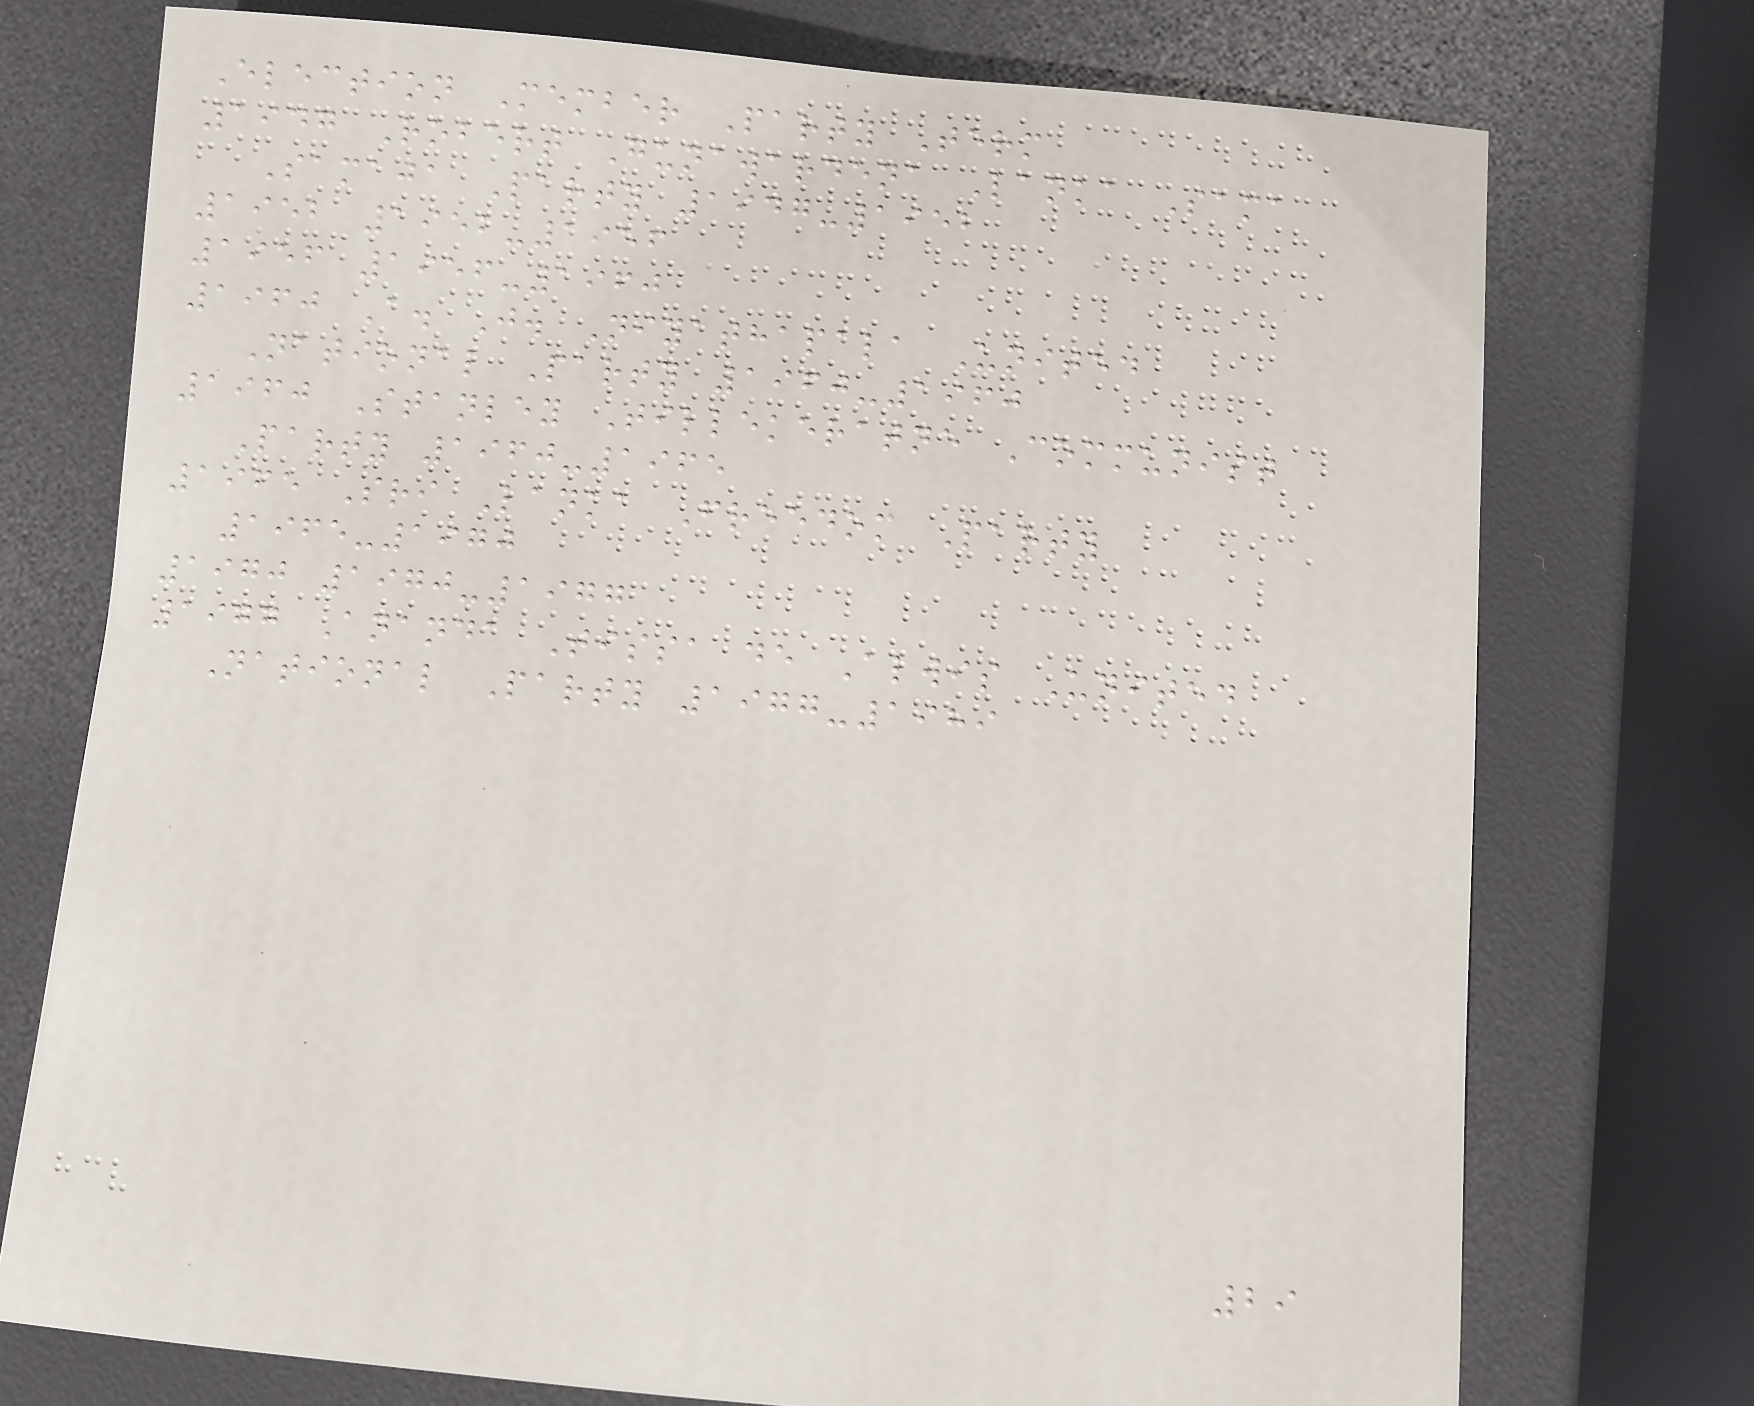Election Member Party Term
1947 Robert Gunawardena Lanka Sama
Samaja Party 1947-1952
1952 1952-1956
1956 1956-1960
1960 A. J. Niyathapala United
National Party 1960-1960
1960 Stanley Tillekeratne Communist
Party 1960-1965
1965 Sri Lanka Freedom Party
1965-1970
1970 1970-1977
1977 Ananda Tissa de Alwis United
National Party 1977-1989
29
